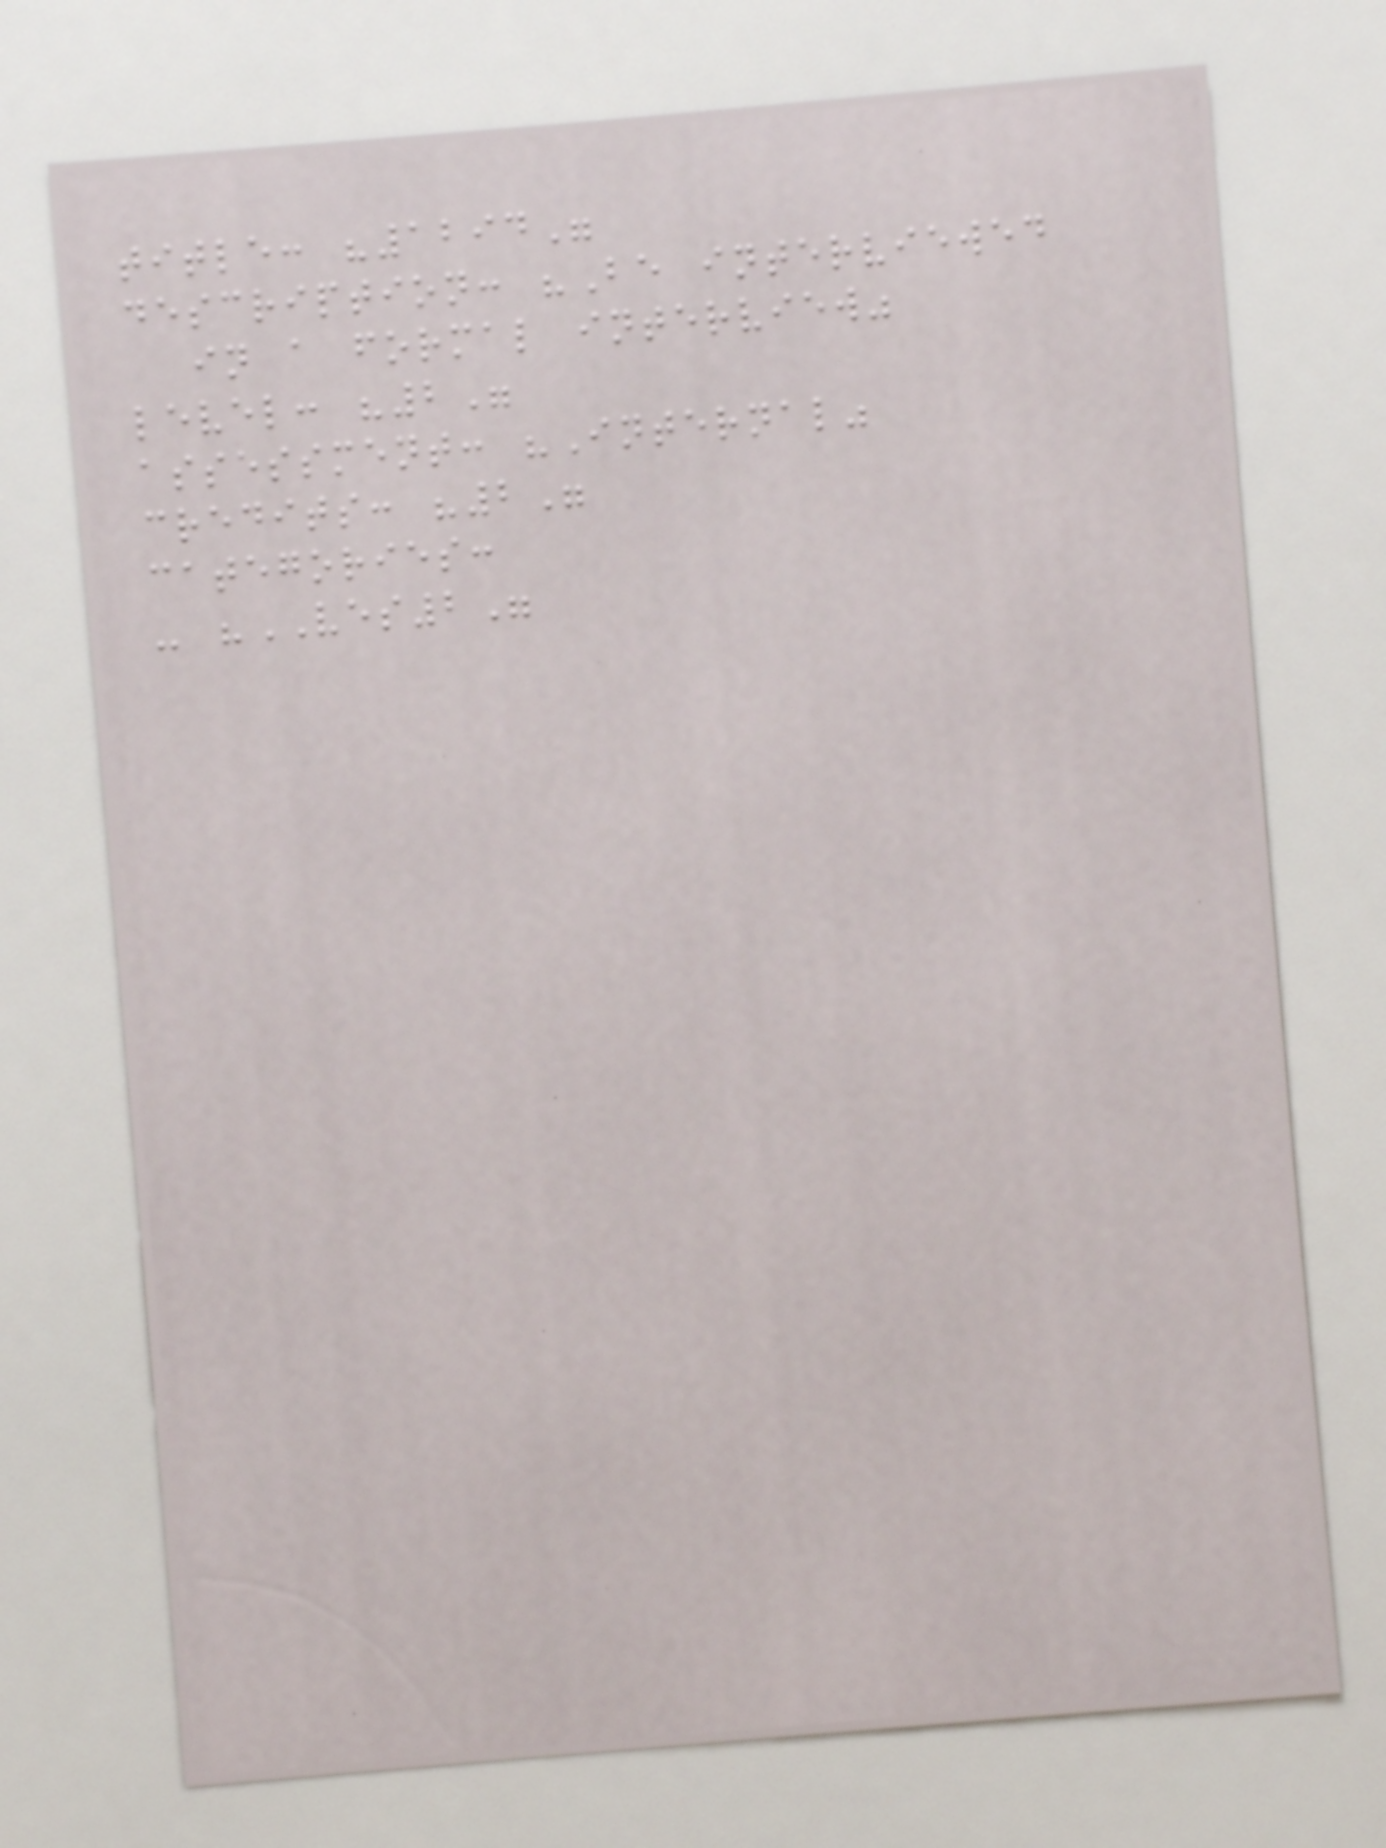title: "1294"
description: "Be interviewed
in a formal interview"
level: "2"
assessment: "Internal"
credits: "2"
categories:
- "VES2"
